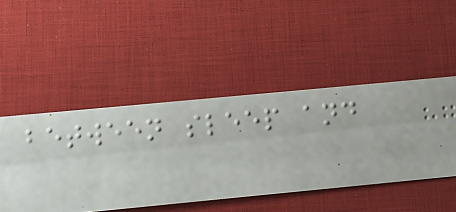between sleep and
